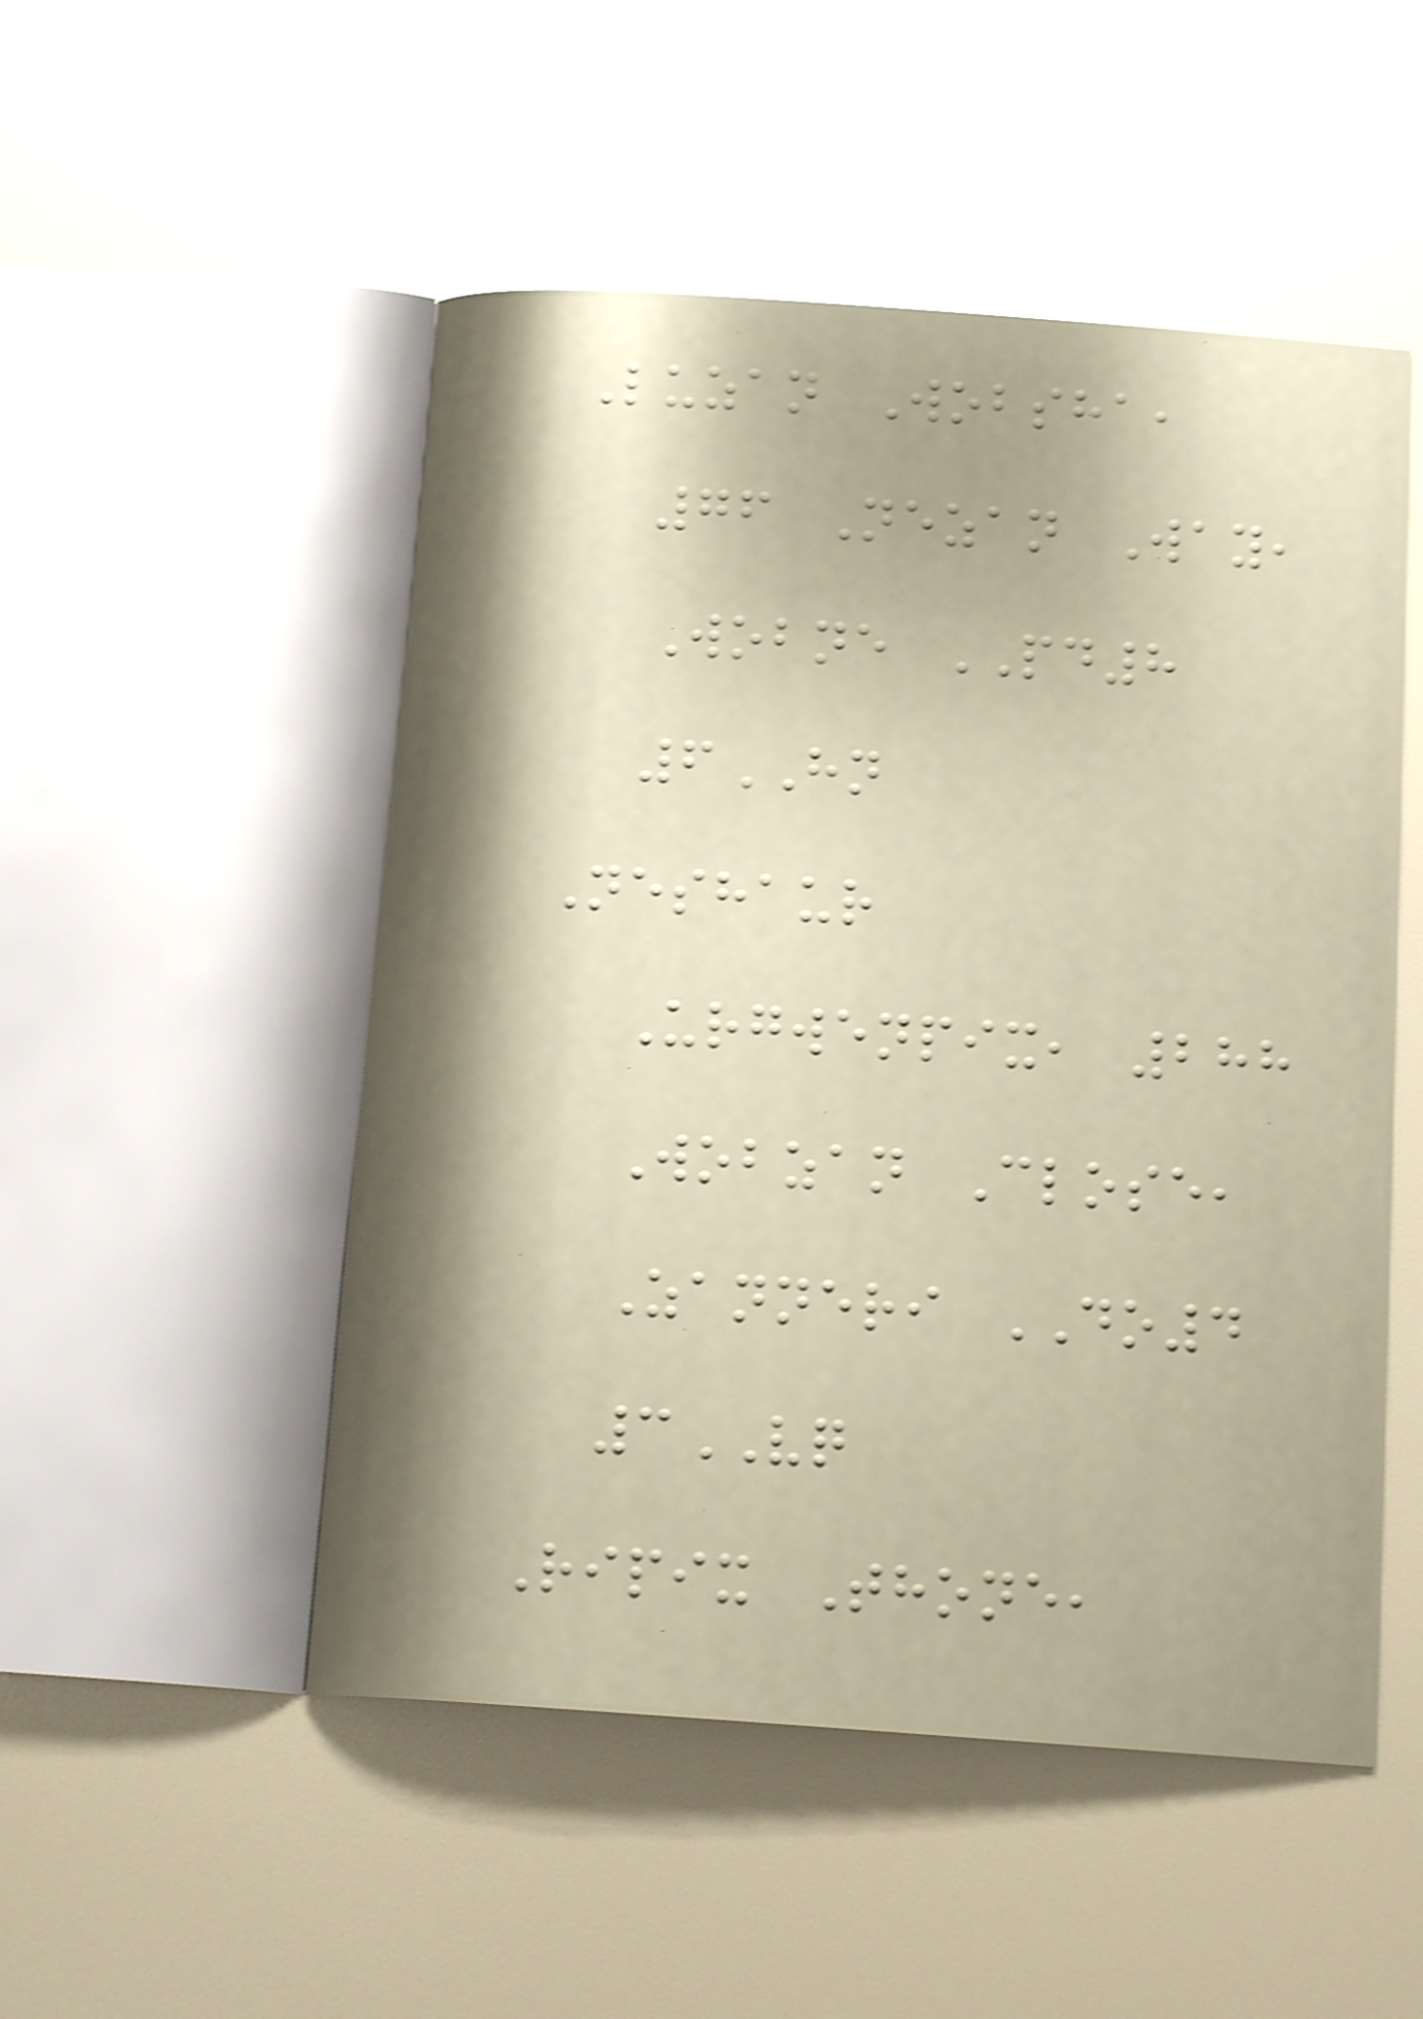Luzan Wobsha,
76 Nezan Way,
Wobne PD8
6HN
Neshaur
Urgwenpix, 288
Wobzan Close,
Zanneri DO4
3VQ
Ripix Thone,
